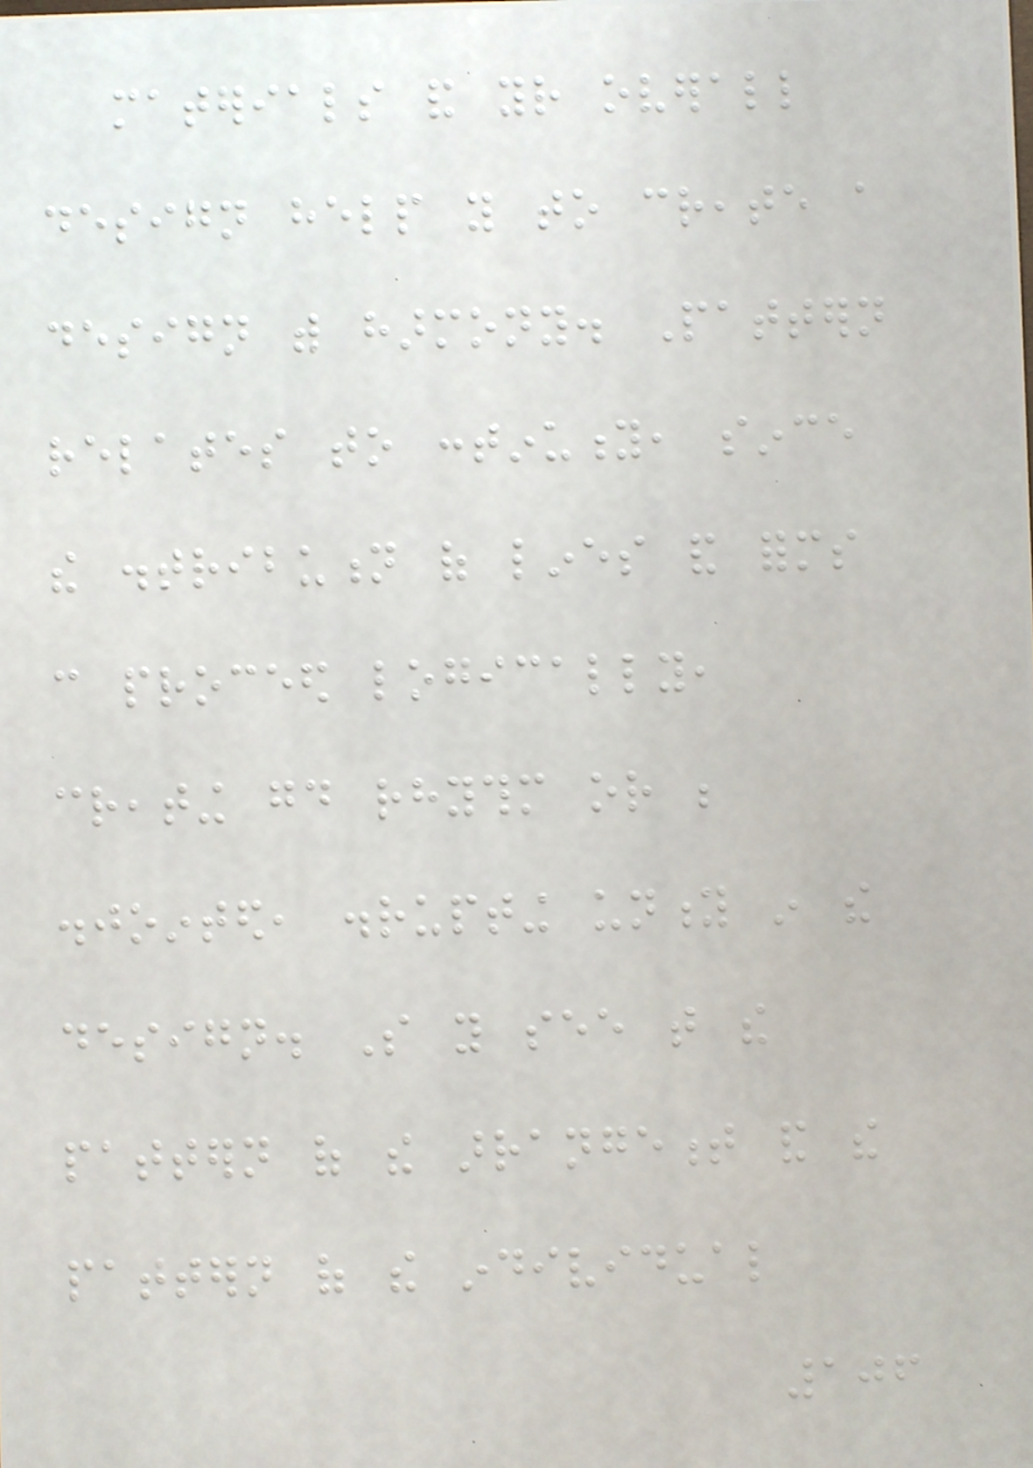materials and your overall
design help you to create a
design with harmony. Pattern
relates to continuity, since
the distribution of lines and forms
can proceed logically,
creating good rhythm or be
disjointed, disrupting unity in the
design. So you see that the
pattern of the arrangement and the
pattern of the individual
106
